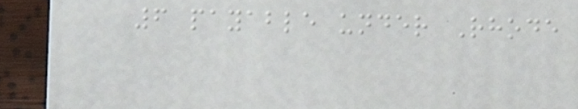6 payable under Rhode
